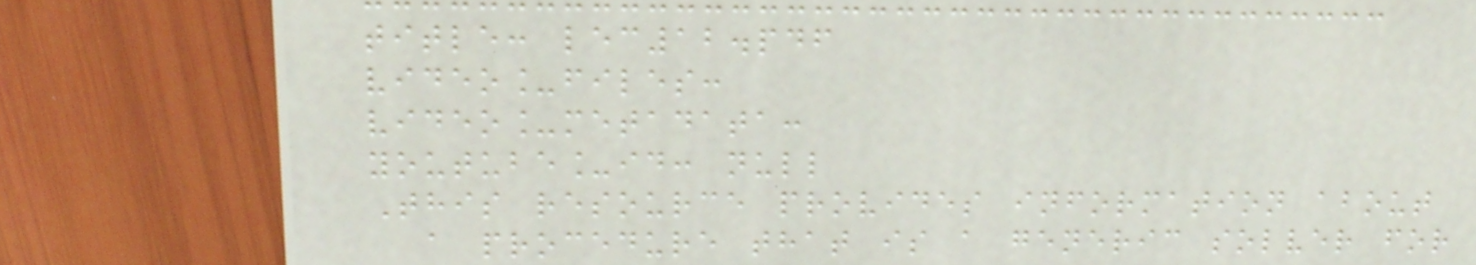title: lec12.pdf
video_files:
video_metadata:
youtube_id: null
This resource provides information about
a procedure that is a generic solver for
